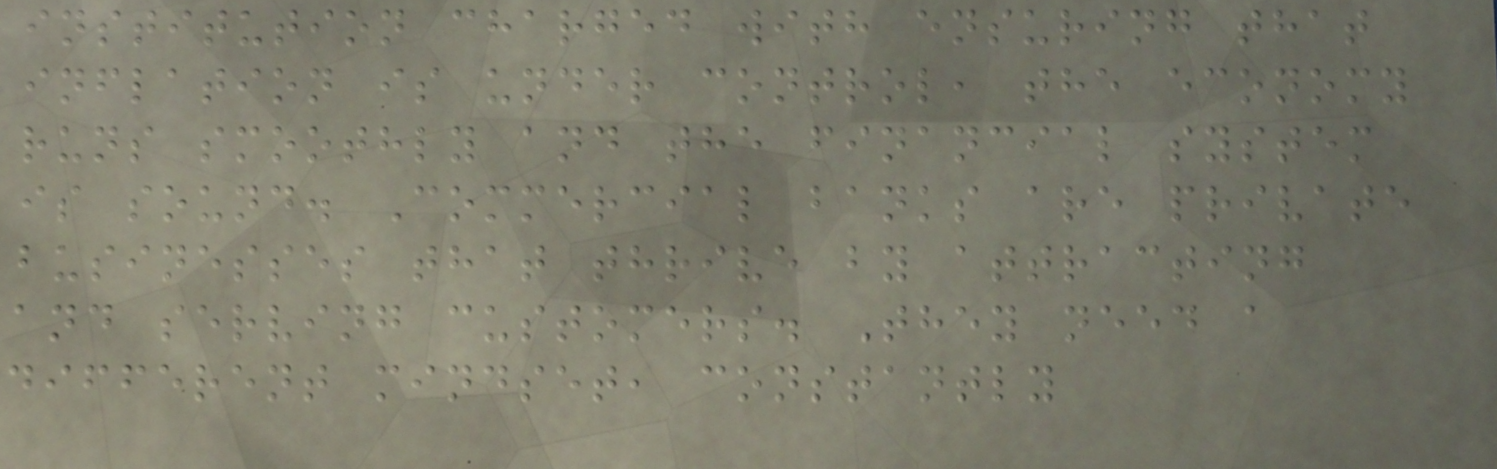institution charged with ensuring that
inflation is under control, the economy
runs smoothly and the financial system
is sound. Commercial banks are private
businesses that thrive by attracting
and serving customers. They need a
different mindset, constantly
